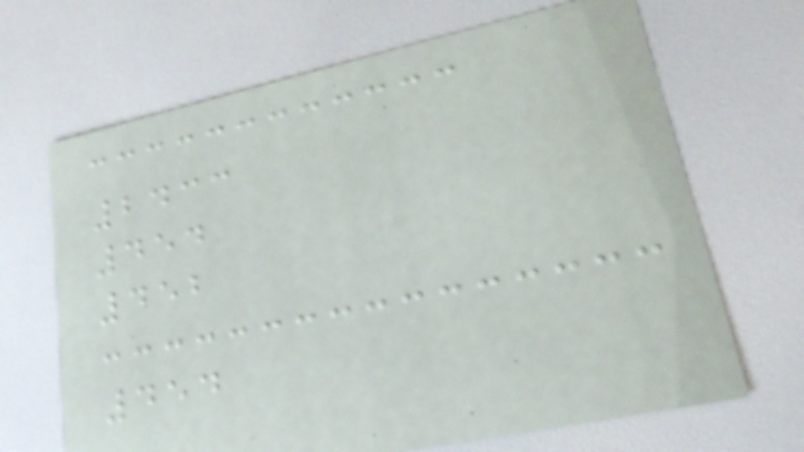2433
454
452
454
